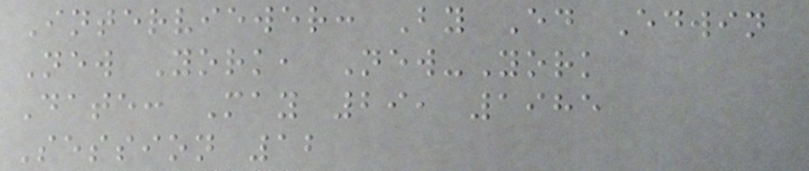Interviewer: By Ed Edwin
New York, New-York
Date: May 29, 1985
Session 12
